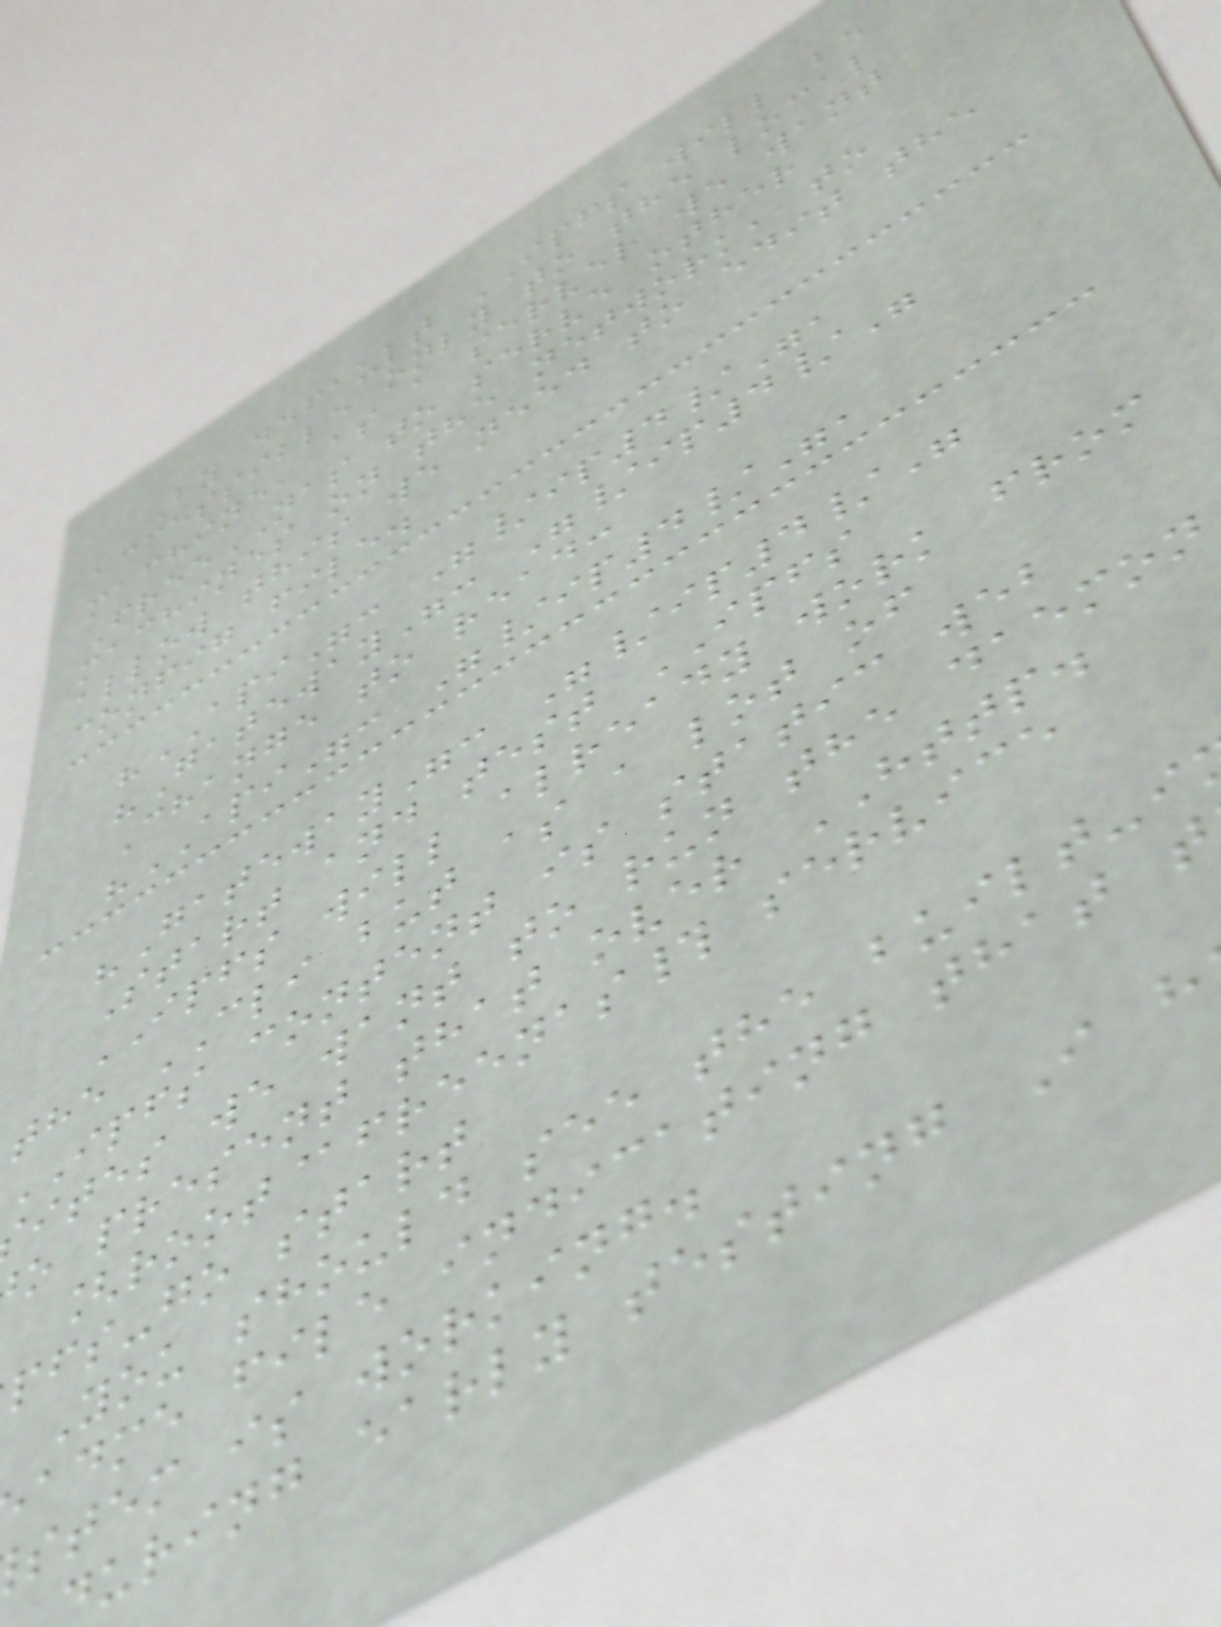By default IPFS will be
accessible only to the local
machine, as a server we want
FreeNAS to serve other
machines on the network, to
allow this we need to edit the
config file.
"API": "/ip4/",
"Gateway": "/ip4/"
Change to read:
"API": "/ip4/",
"Gateway": "/ip4/"
Start and test IPFS
IPFS will already work from
the CLI but as a lot of
IPFS content is static web
ites we want to run the daemon
o present that over HTTP.
[root@freenas# service
pfs-go start
You should see the built-i
adme file indicating that t
stem is working.
uring early testing I h
